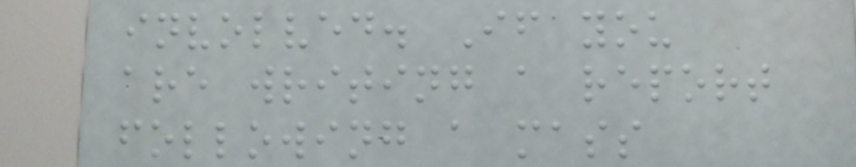involved. If you
are writing a report
following a mass
